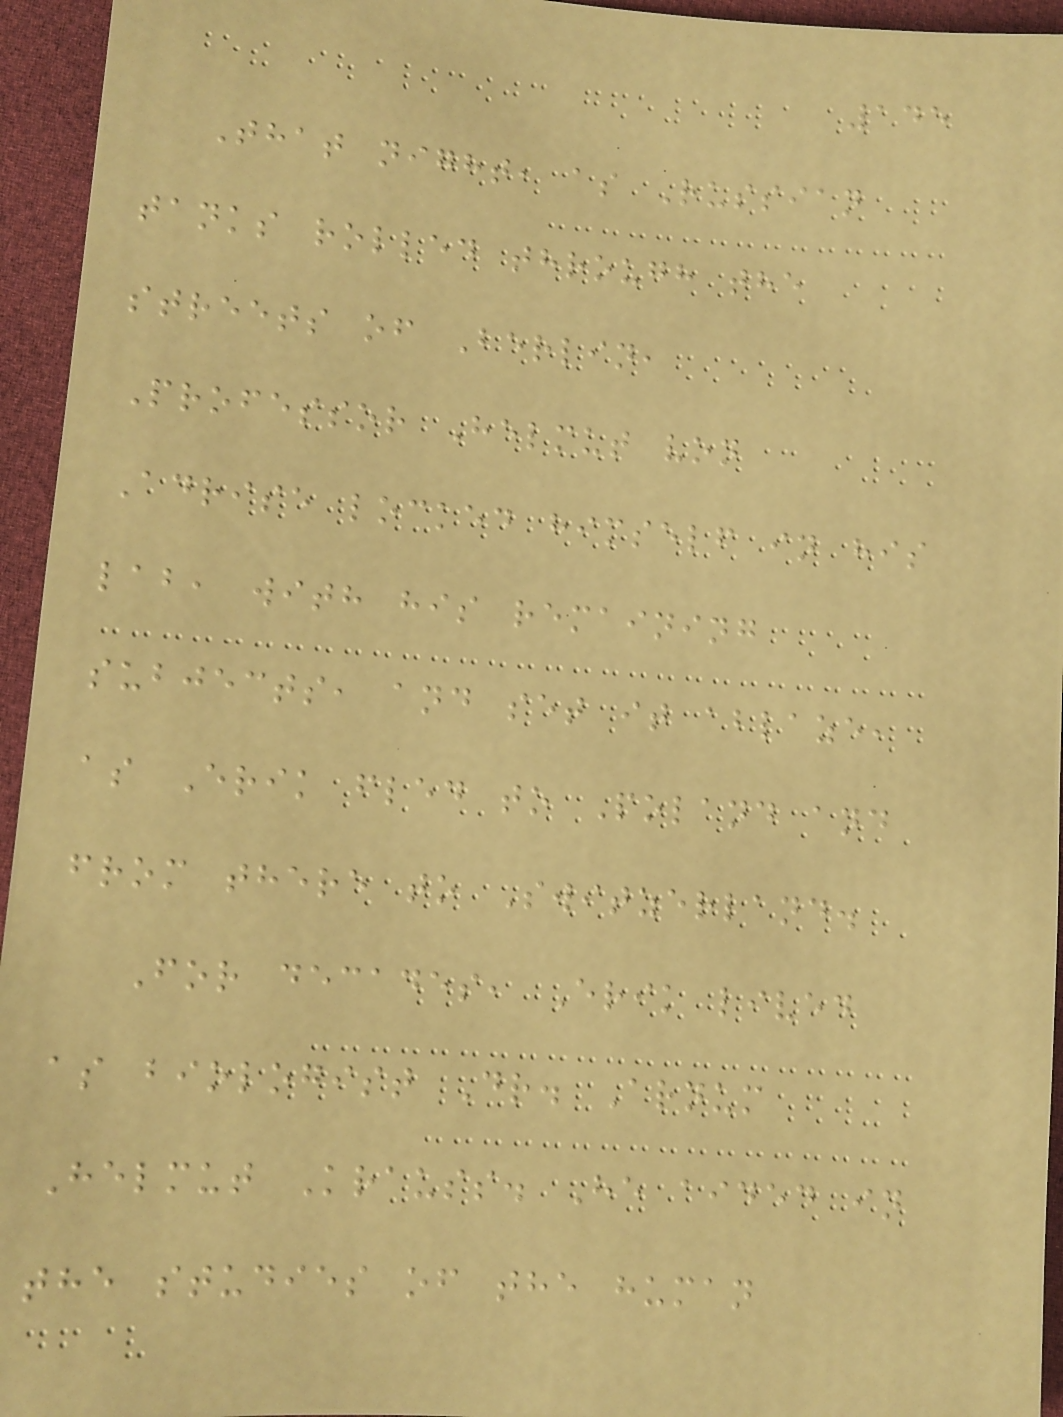145
That night, as Russian
tanks rolled through the
streets of Berlin,
Professor Helmut von
Adrise locked himself in his
lab, with his remaining
subjects, and set it ablaze,
as Erik fled to Poland and
from there to Switzerland.
For decades, Erik lived
as biologist Dr. Arnum
Helmut Krauss. He aided in
the studies of the human
